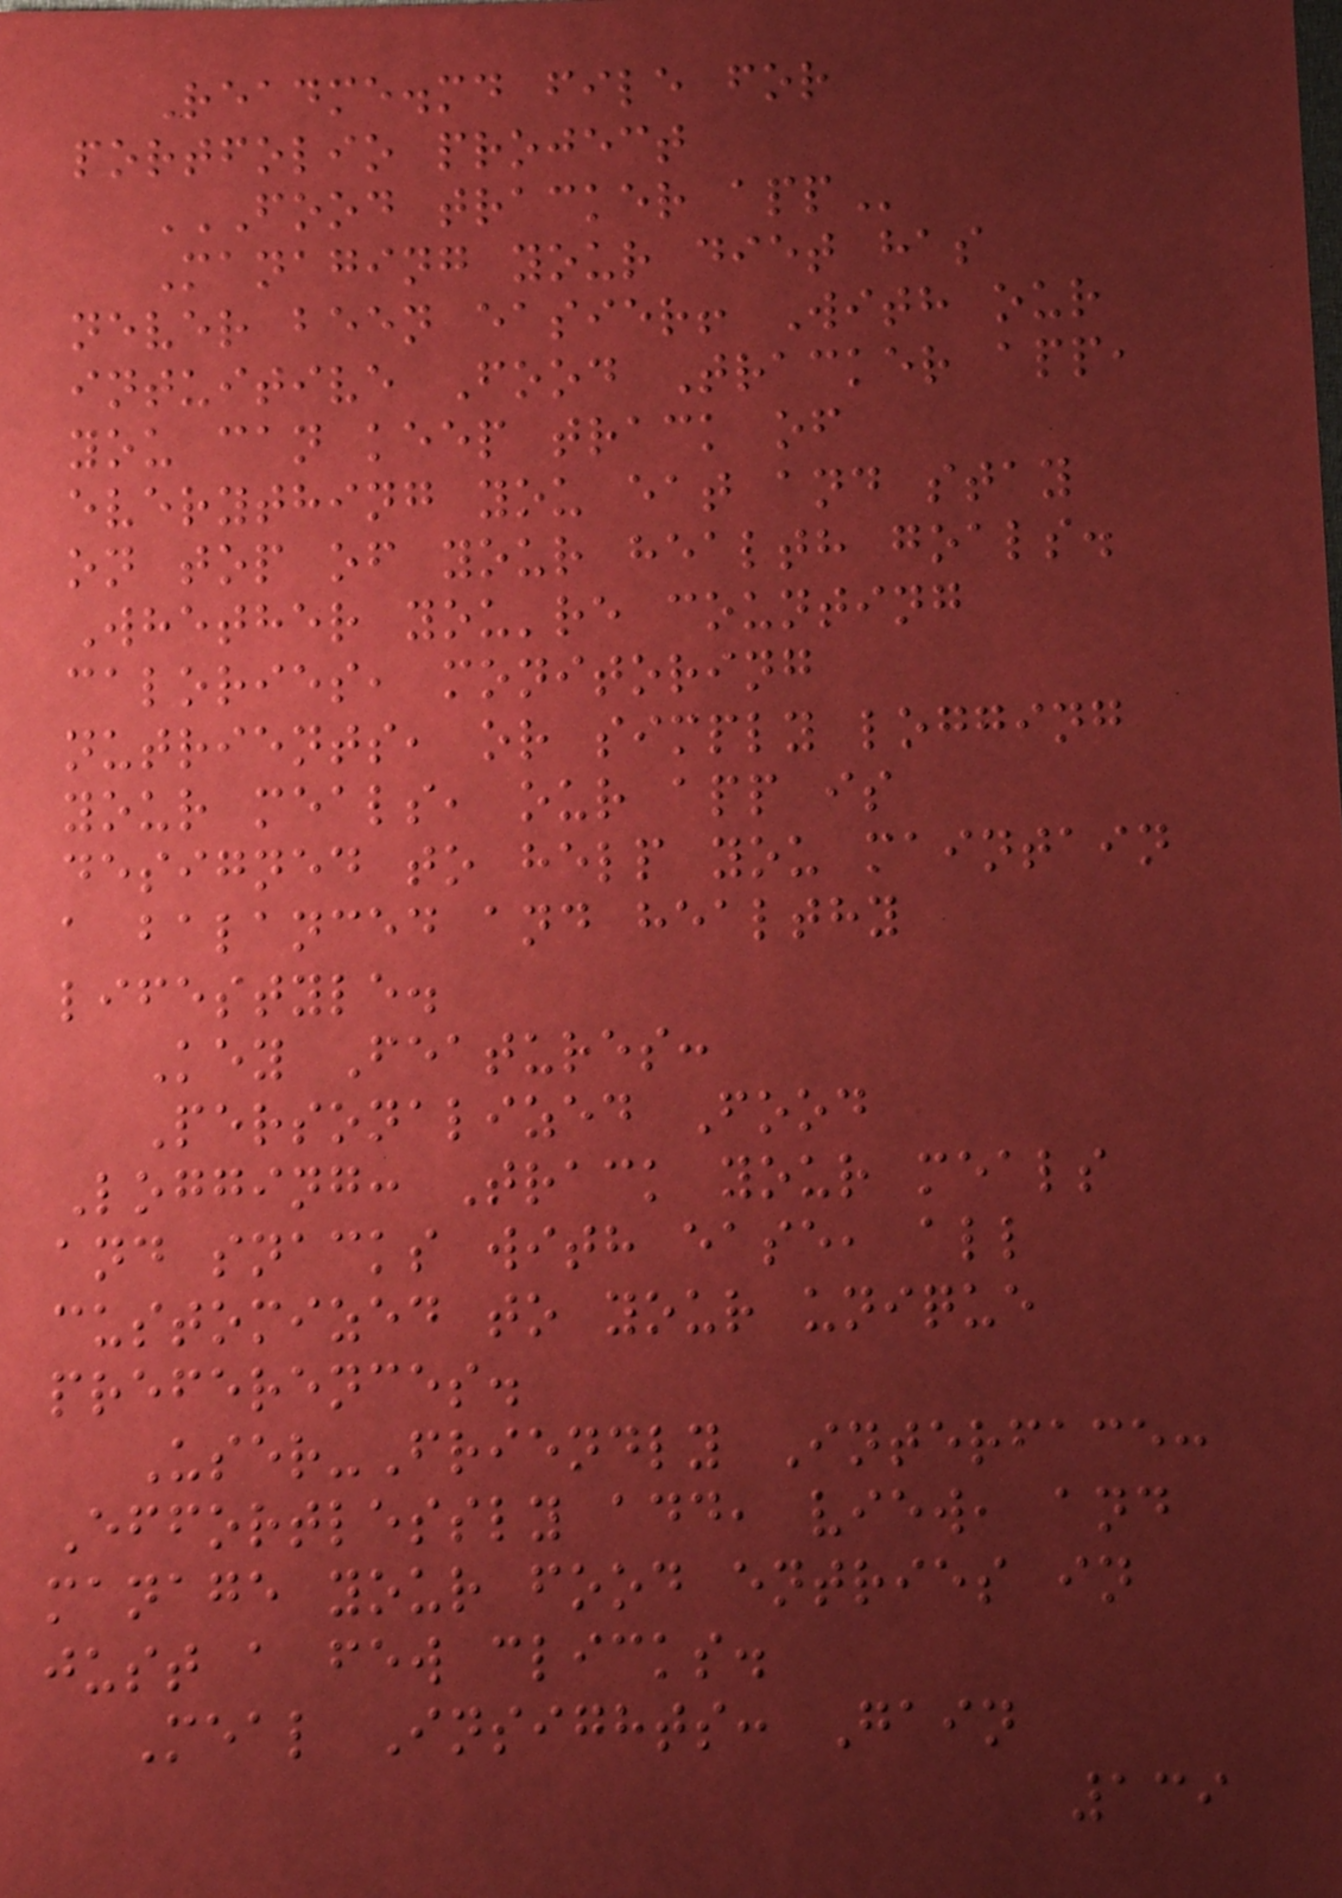Readme.md file for
portfolio project
FOOD TRACKER APP
Managing your diet has
never been easier! With our
intuitive Food Tracker app,
you can keep track of
everything you eat and stay
on top of your health goals.
Whether you're counting
calories, monitoring
nutrients, or simply logging
your meals, our app is
designed to help you maintain
a balanced and healthy
lifestyle.
Key Features:
Personalized Food
Logging: Track your meals
and snacks with ease, all
customized to your unique
preferences.
User-Friendly Interface:
Effortlessly add, view, and
manage your food entries in
just a few clicks.
Meal Insights: Gain
139
